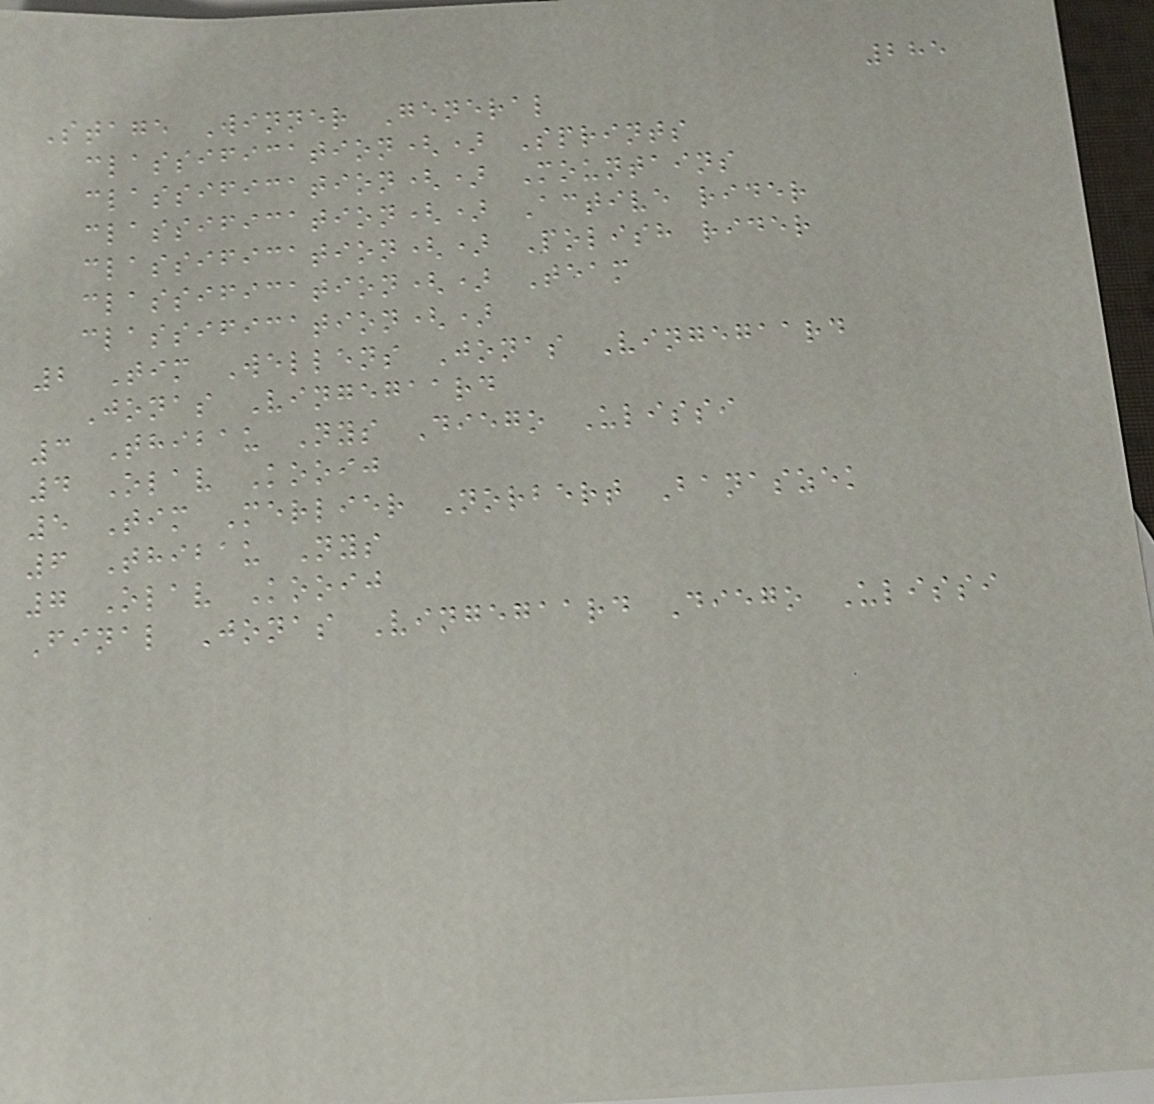285
Stage Winner General
classification() Sprints
classification() Mountains
classification() Active rider
classification() Polish rider
classification() Team
classification()
2 Tim Wellens Jonas Vingegaard
Jonas Vingegaard
3 Thibau Nys Diego Ulissi
4 Olav Kooij
5 Tim Merlier Norbert Banaszek
6 Thibau Nys
7 Olav Kooij
Final Jonas Vingegaard Diego Ulissi
